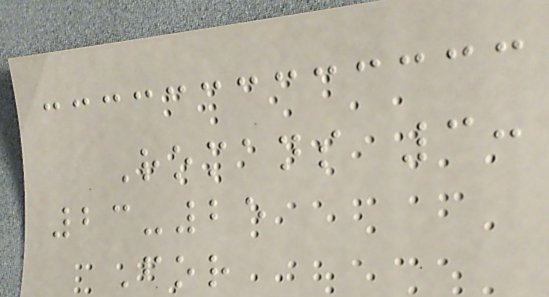Romans 3:
23-25
For
